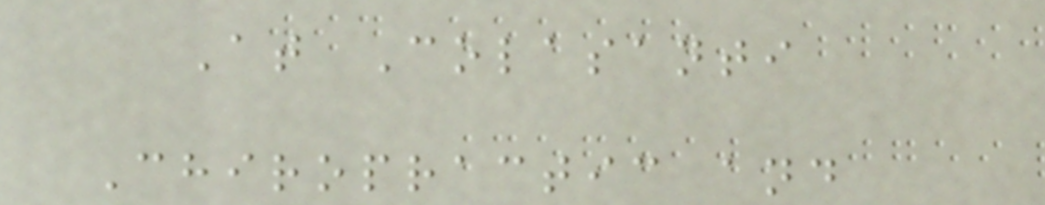At Colasanti
Chiropractic and
